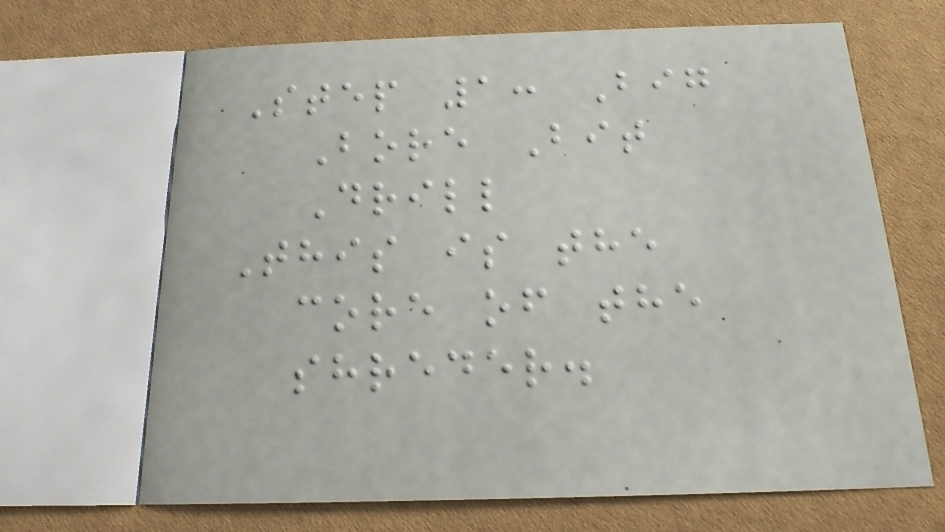Step 1: Big
Bore Bit
Drill
This is the
core of the
shreder.
